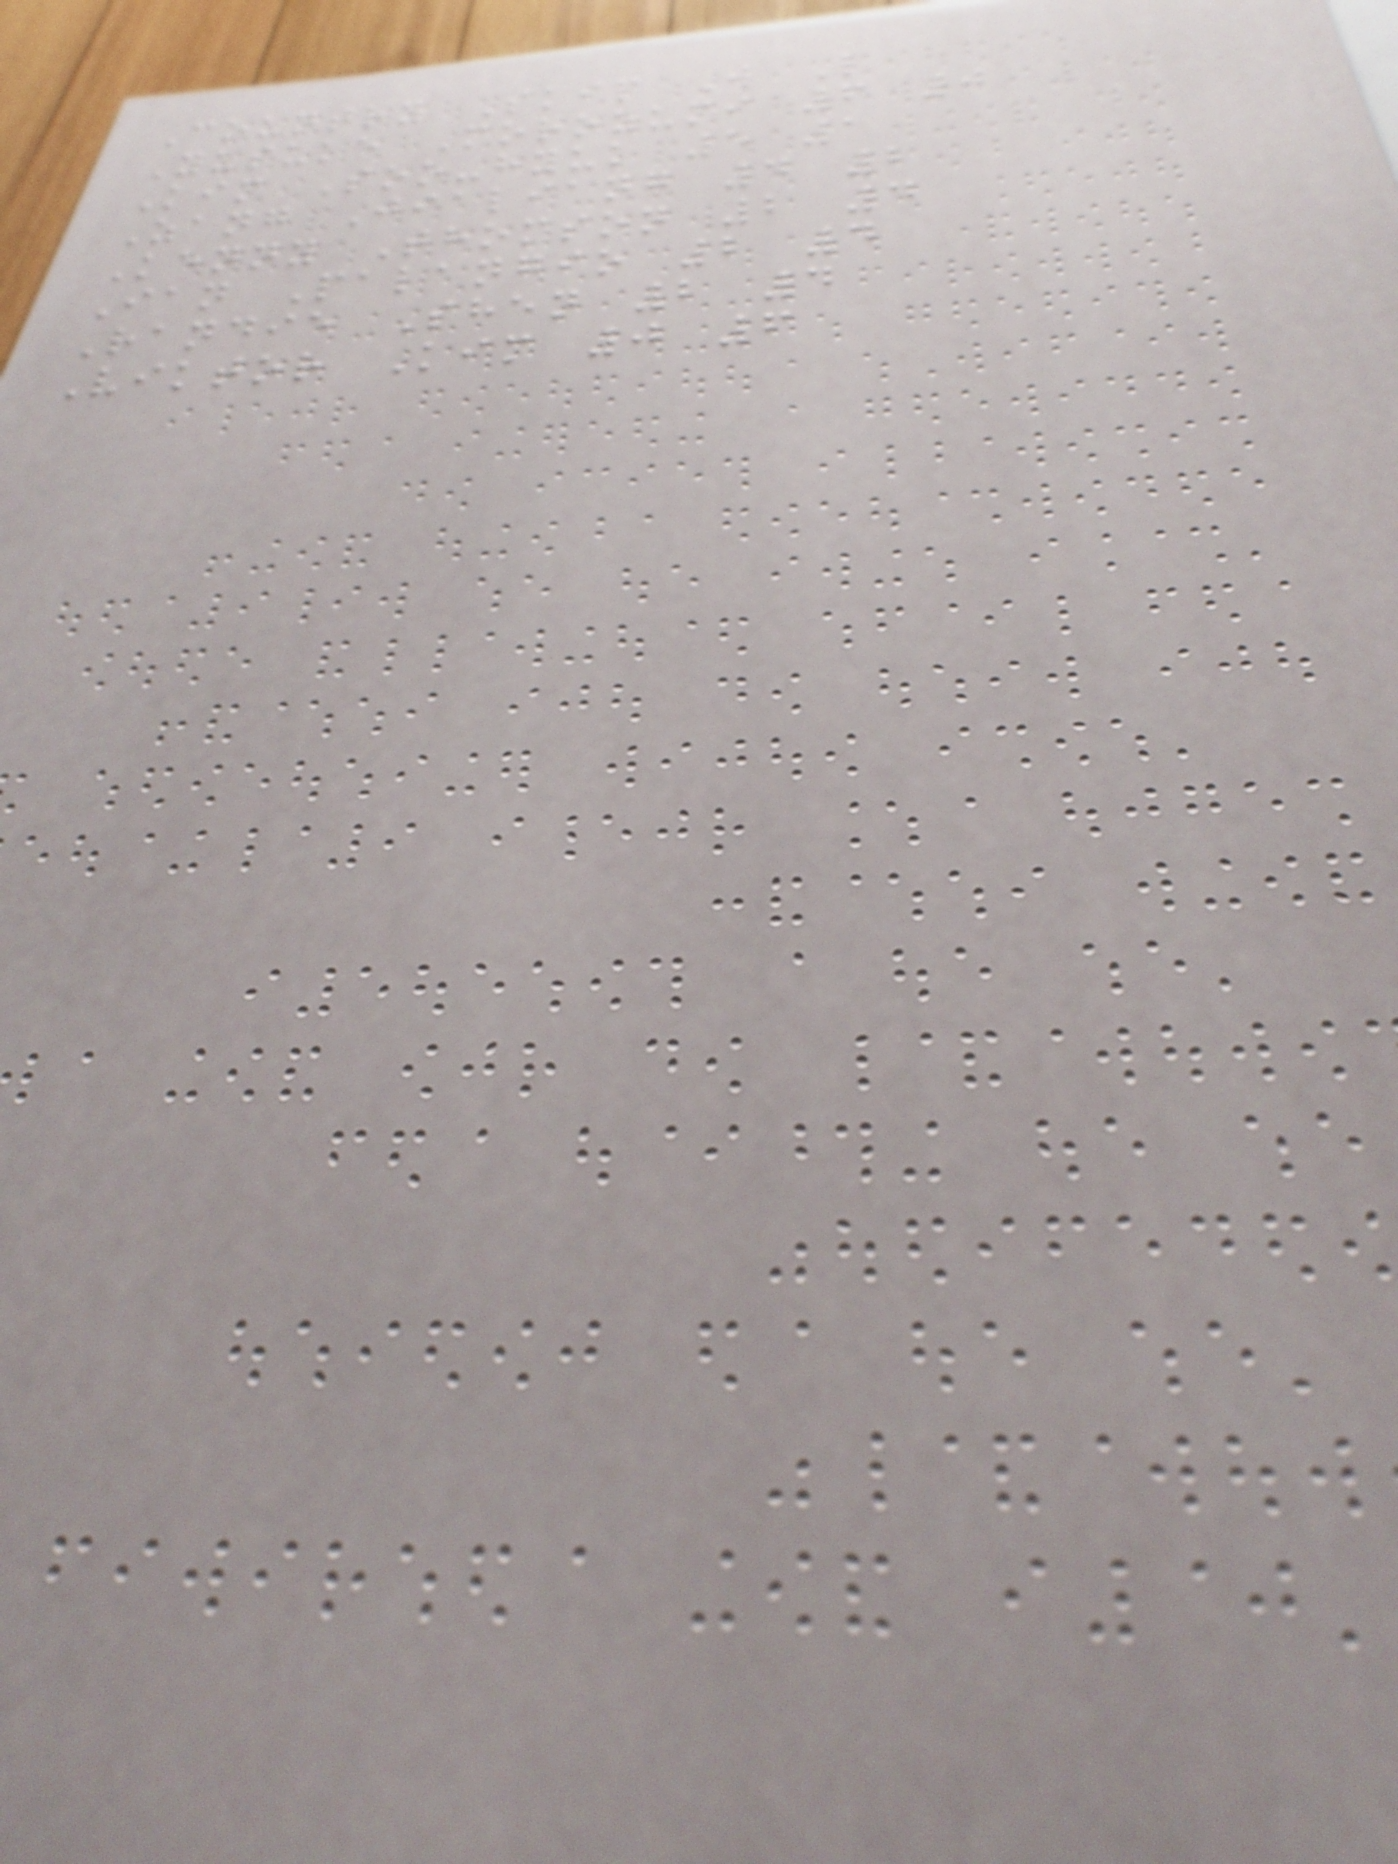Country Skip W L
Yusuke Morozumi 6 0
Kim Soo-hyuk 5 1
Zang Jialiang 4 2
Kenny Thomson 2 4
Ian Palangio 2 4
Randie Shen 2 4
Viktor Kim 0 6
